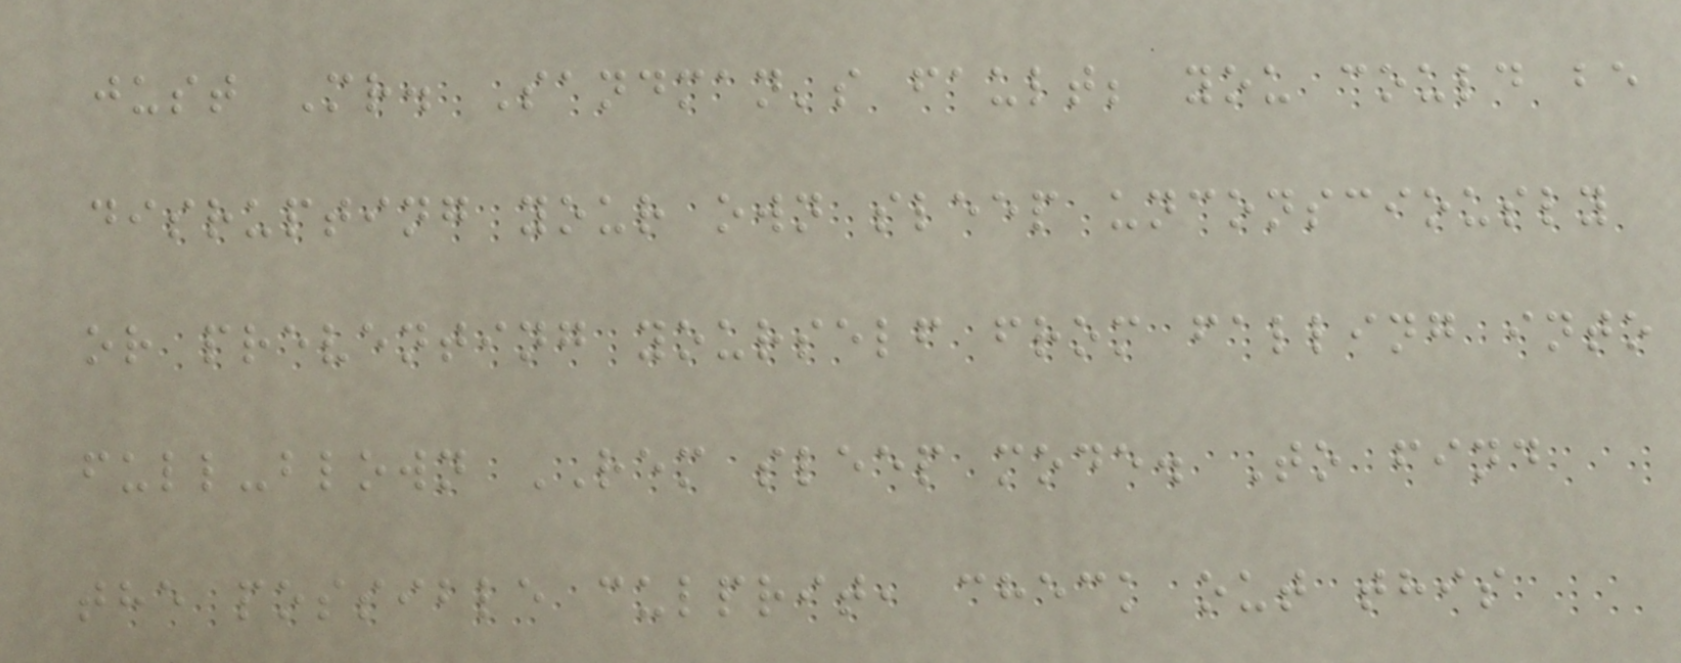just Mr. Sandman's fault; you could be
disrupting your own sleep unconsciously
or preventing yourself from falling into
full-blown REM sleep mode. To find
the possible culprit, check out this
